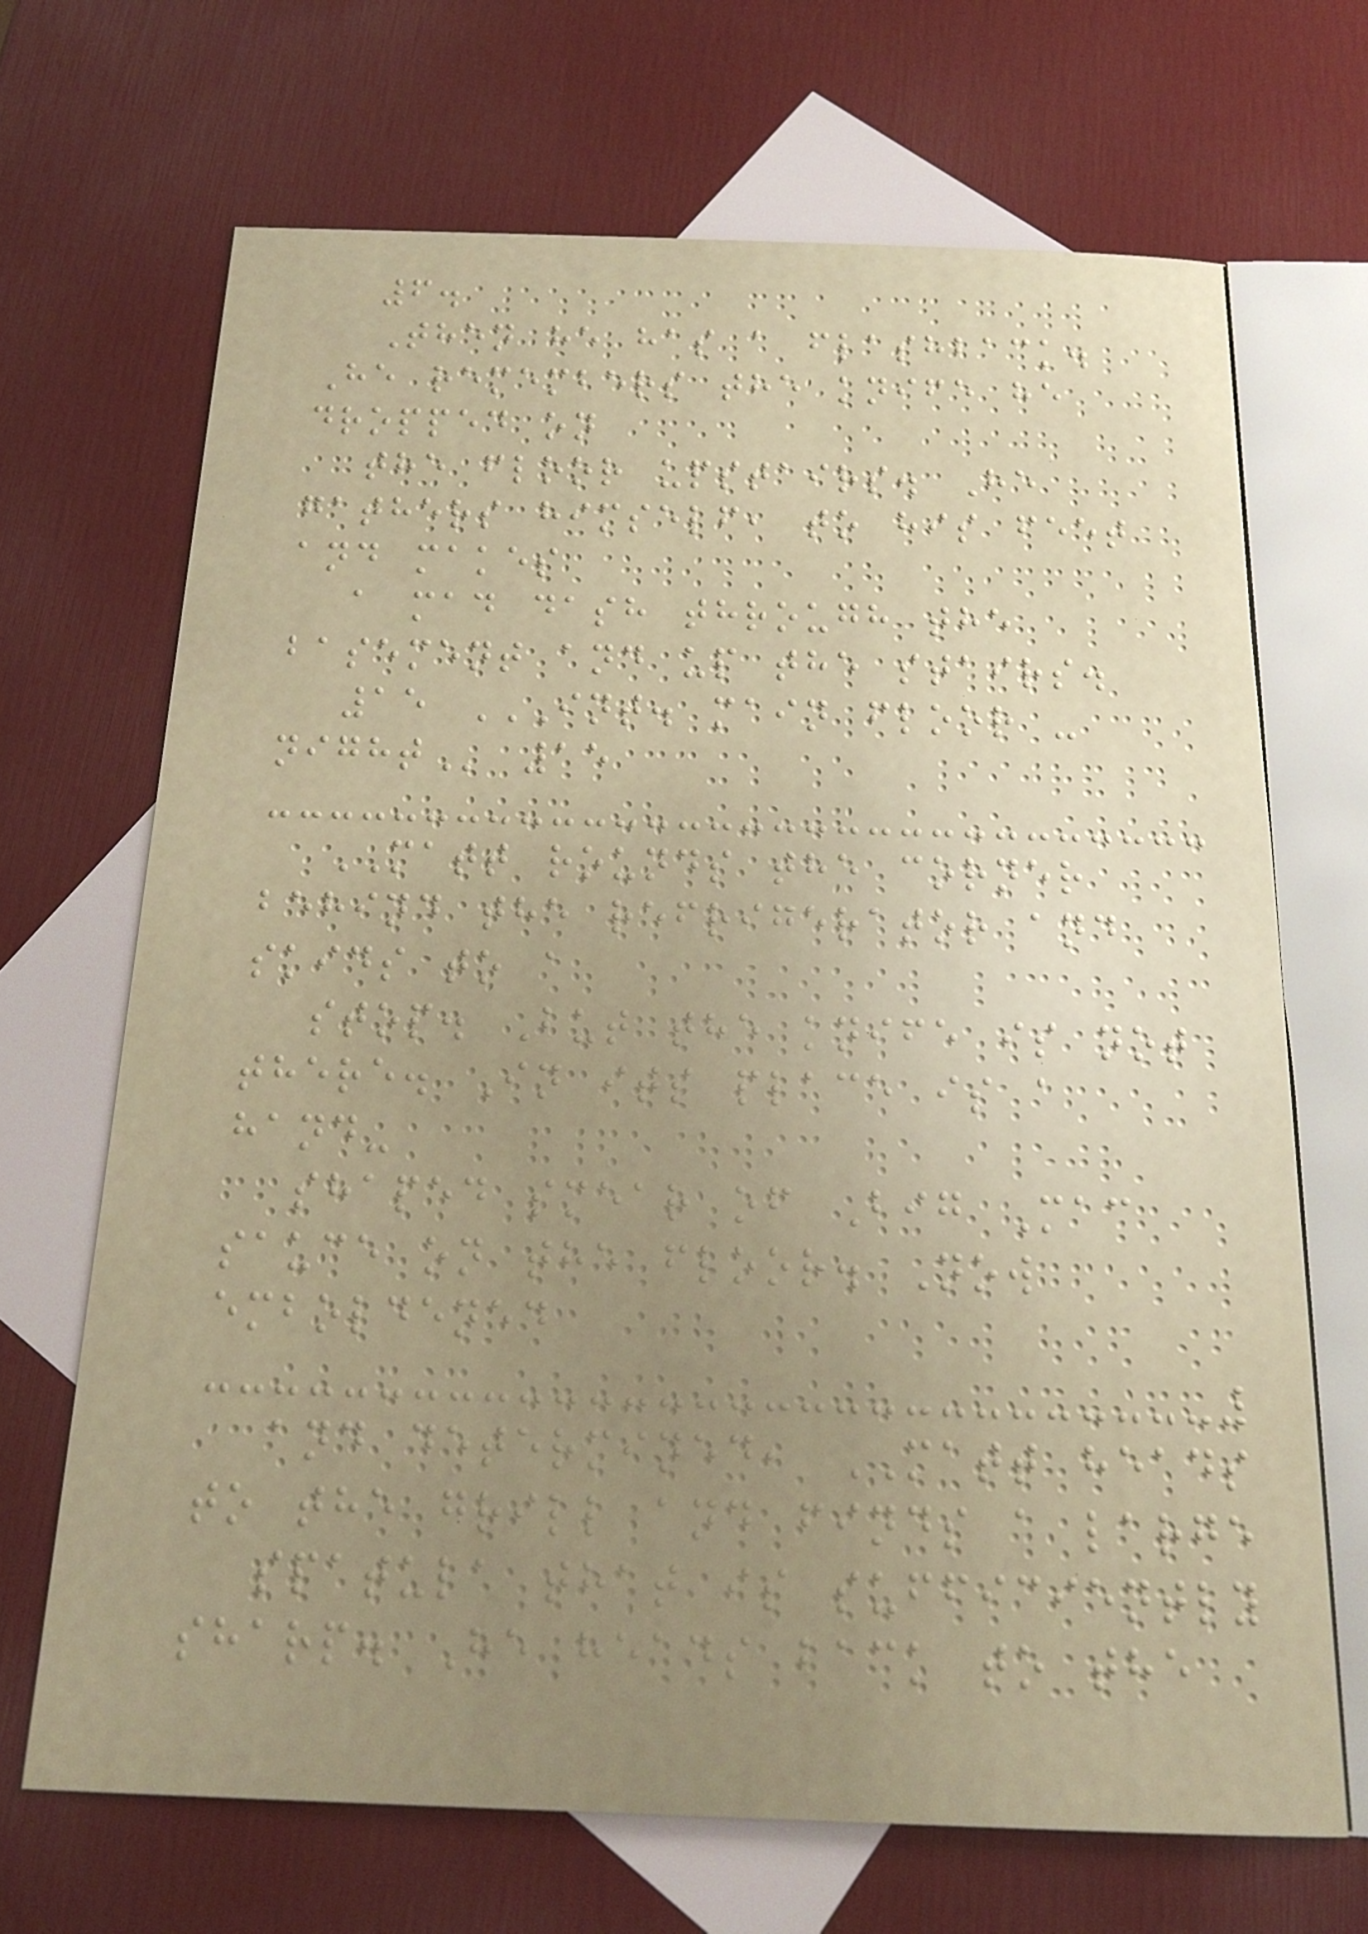6.
Then he has a flashback.
He remembers the knife he
dropped on
the floor upstairs. He
gathers himself, to his feet
and makes
a mad dash through the
basement and up the stairs.
15 INT. MAIN FLOOR -
NIGHT 15
MATT rounds the corner
behind the refrigerator and
skids to a
stop. But the knife is not
there. In its place is a
hand-
shaped smear of Big Mac
sauce on the floor. Now
emboldened
and determined, MATT heads
to the grill and finds a large
spatula that is sufficiently
sharp. He heads back to the
